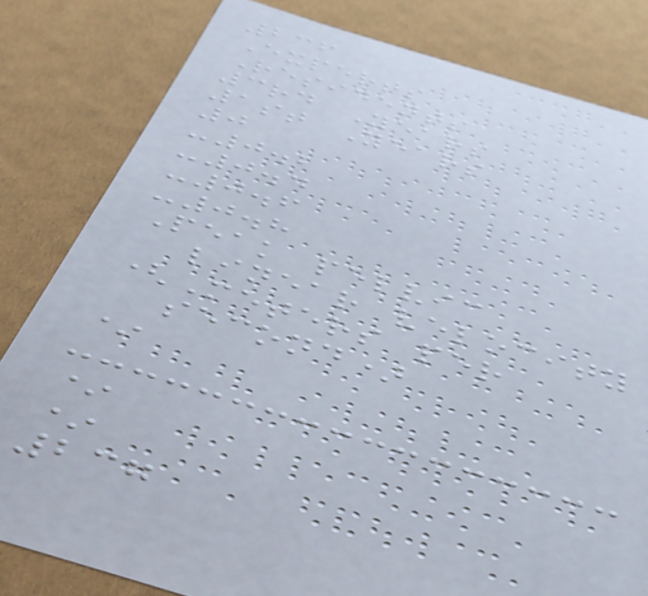236
Experts
Residents
3rd Years
1st Years
0
-0.2
-0.4
-0.6
-0.8
Peak pelvic
linear velocity
(Meters per
second)
*
*
*
237
